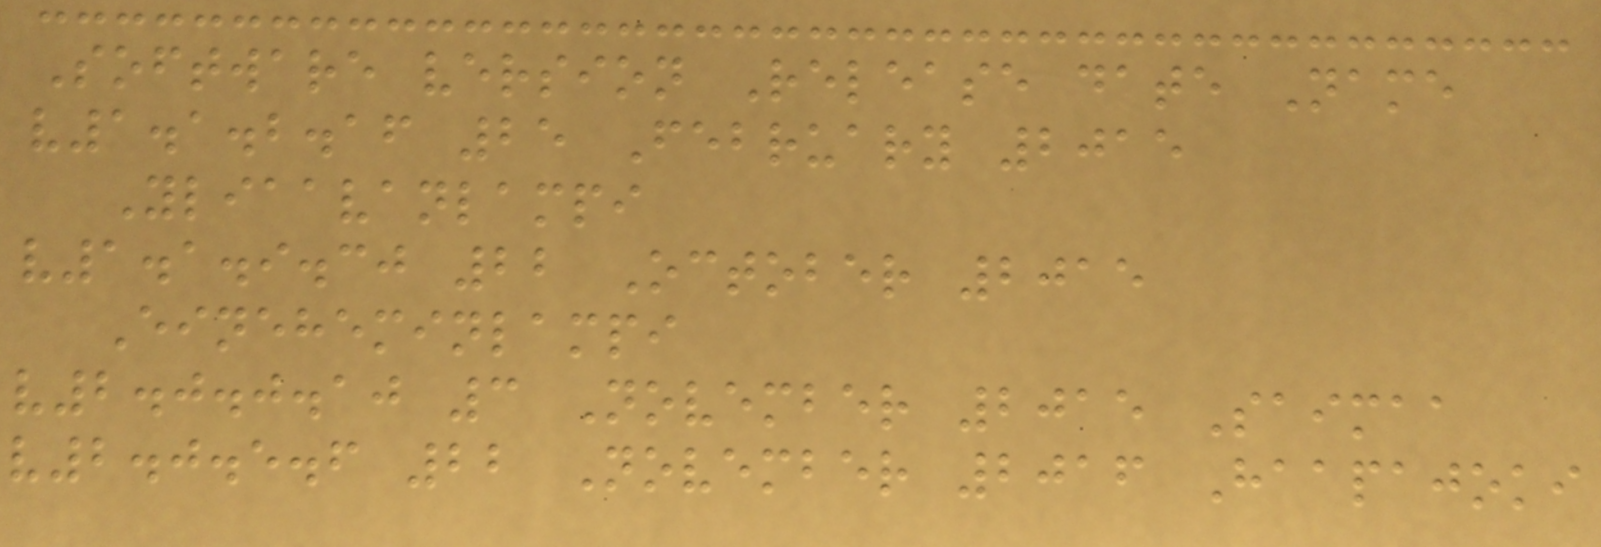Software version Release date Name
v1.1.2.16 25 February 2015
Yliaavanlampi
v1.1.9.30 22 October 2015
Eineheminlampi
v2.0.0.10 3 November 2015 Saimaa
v2.0.5.6 22 November 2016 Haapajoki
